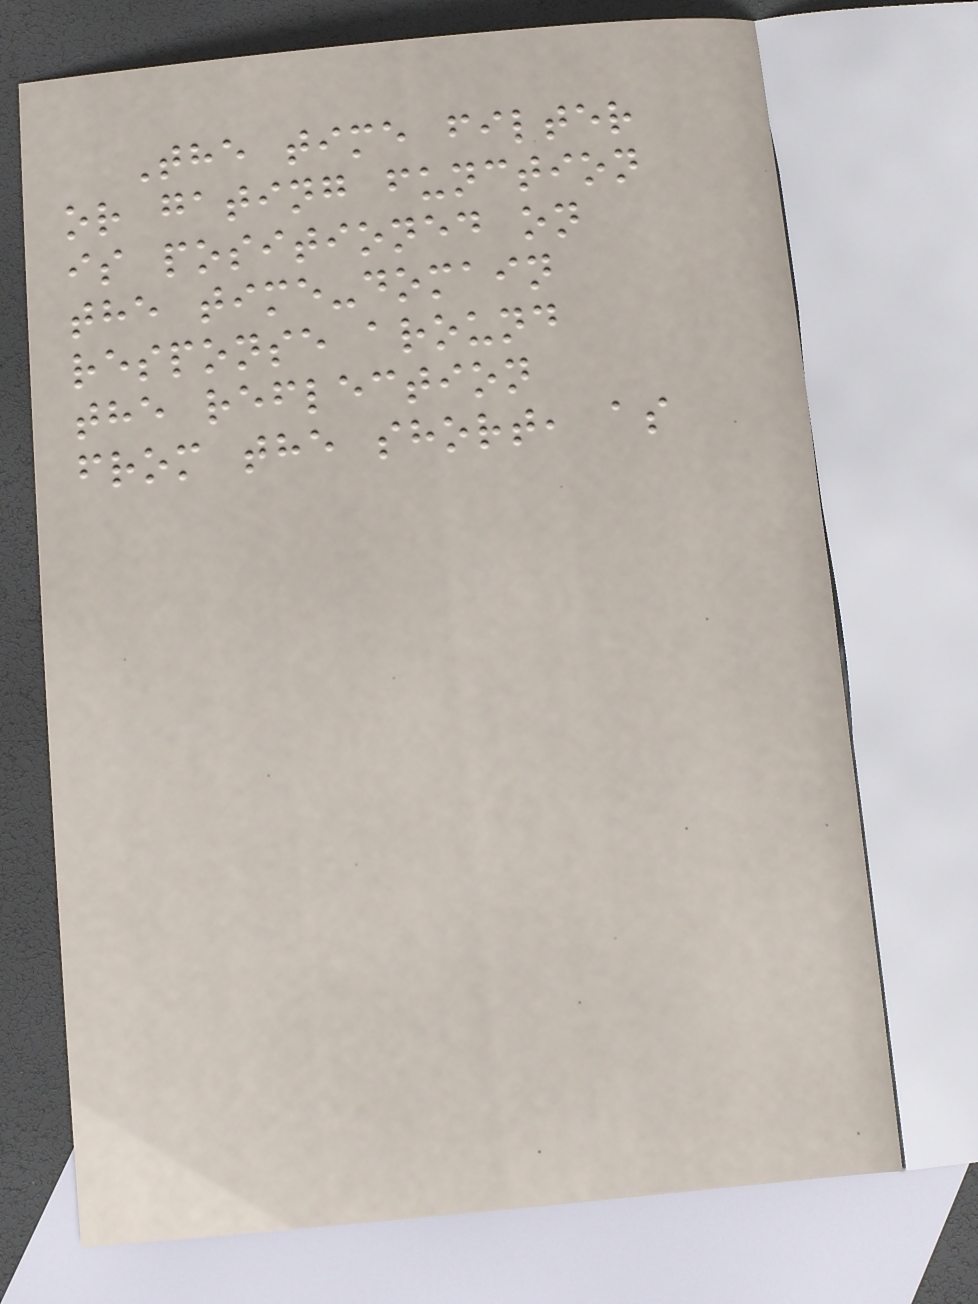The time filter
or gating function
is positioned on
the time-domain
response around
the reflection
from the short, as
